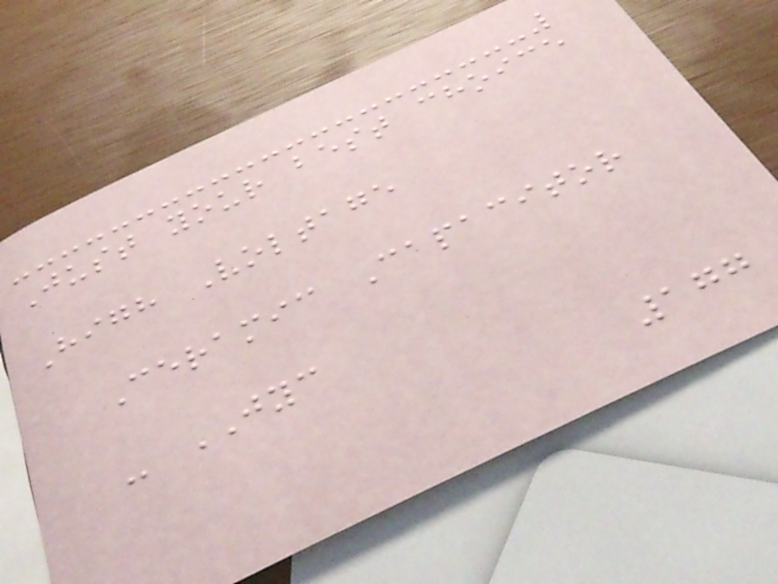Just your best choice
High Voltage
Ceramic Capacitor
- JYC
177
